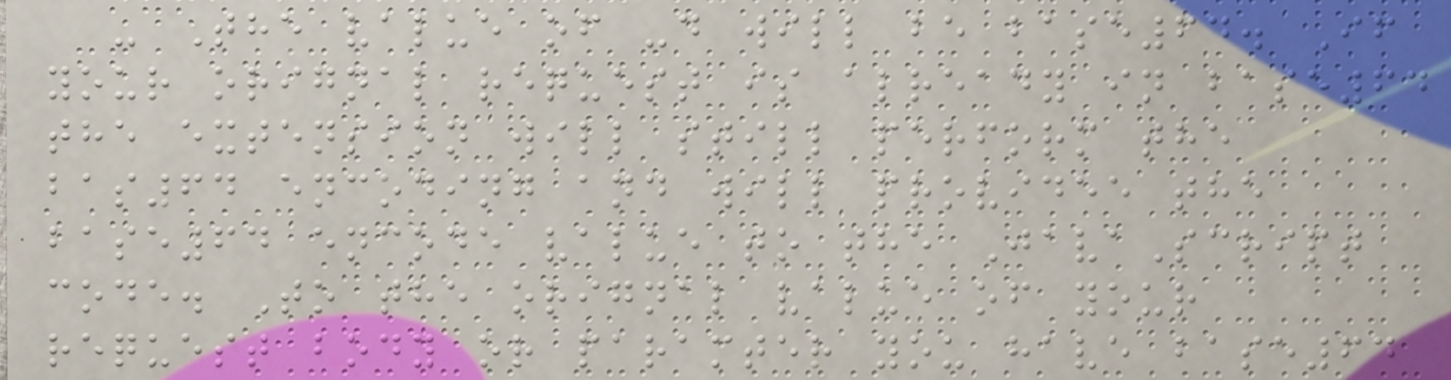- The value of -d will be base64. If
your orignal request is already in base64
the extension will still perform the
bas64 encoding and will providee the
base64 encode value to the JavaScript
code. To the orignal value of your
request body or paramter you have base64
